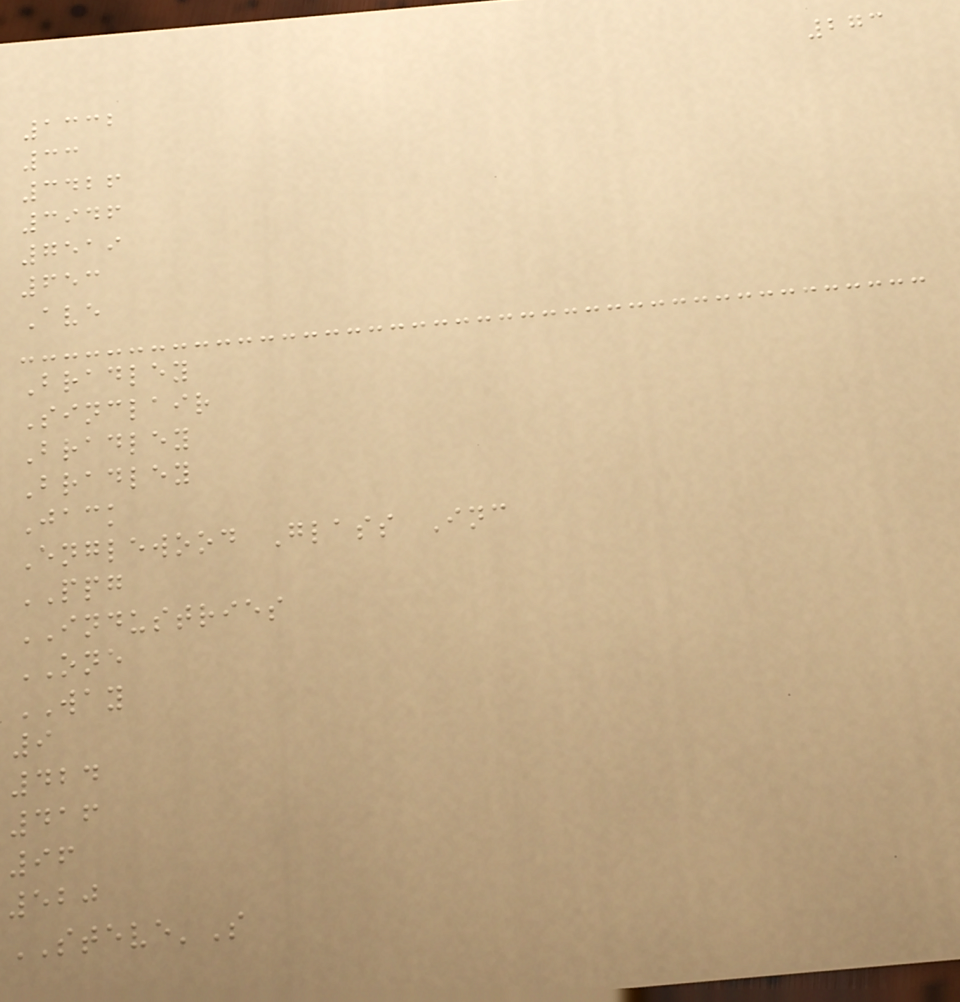273
1332
33
3426
3946
7519
653
Ave
Bradley
Sinclair
Bradley
Bradley
Jack
Englewood Glass Inc
PPG
INDUSTRIES
ONE
WAY
9
424
416
96
520
STEVE'S
